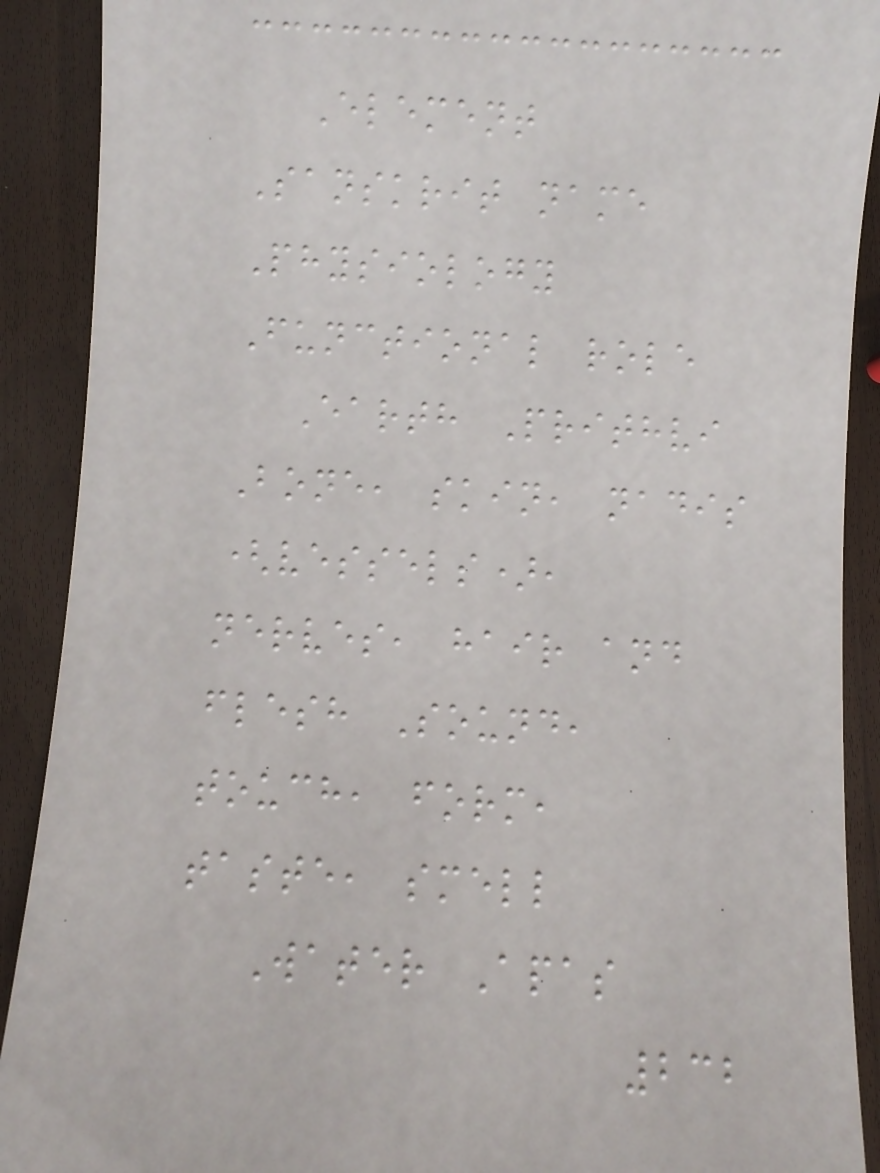Element
Sanskrit name
Physiology
Functional role
Earth Prithvi
Bone, skin, nadis
(vessels),
nerves, hair and
flesh Sound,
touch, form,
taste, smell
Water Apas
232
